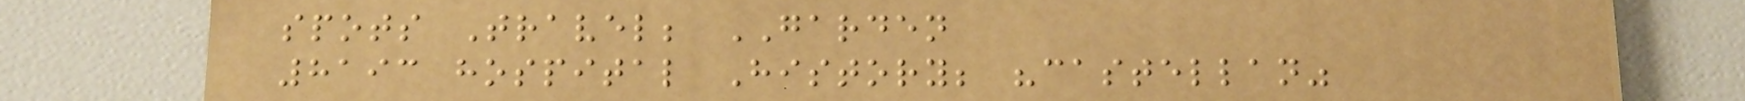spots Travel; GARDEN
8193 hospital History; "castellan"
